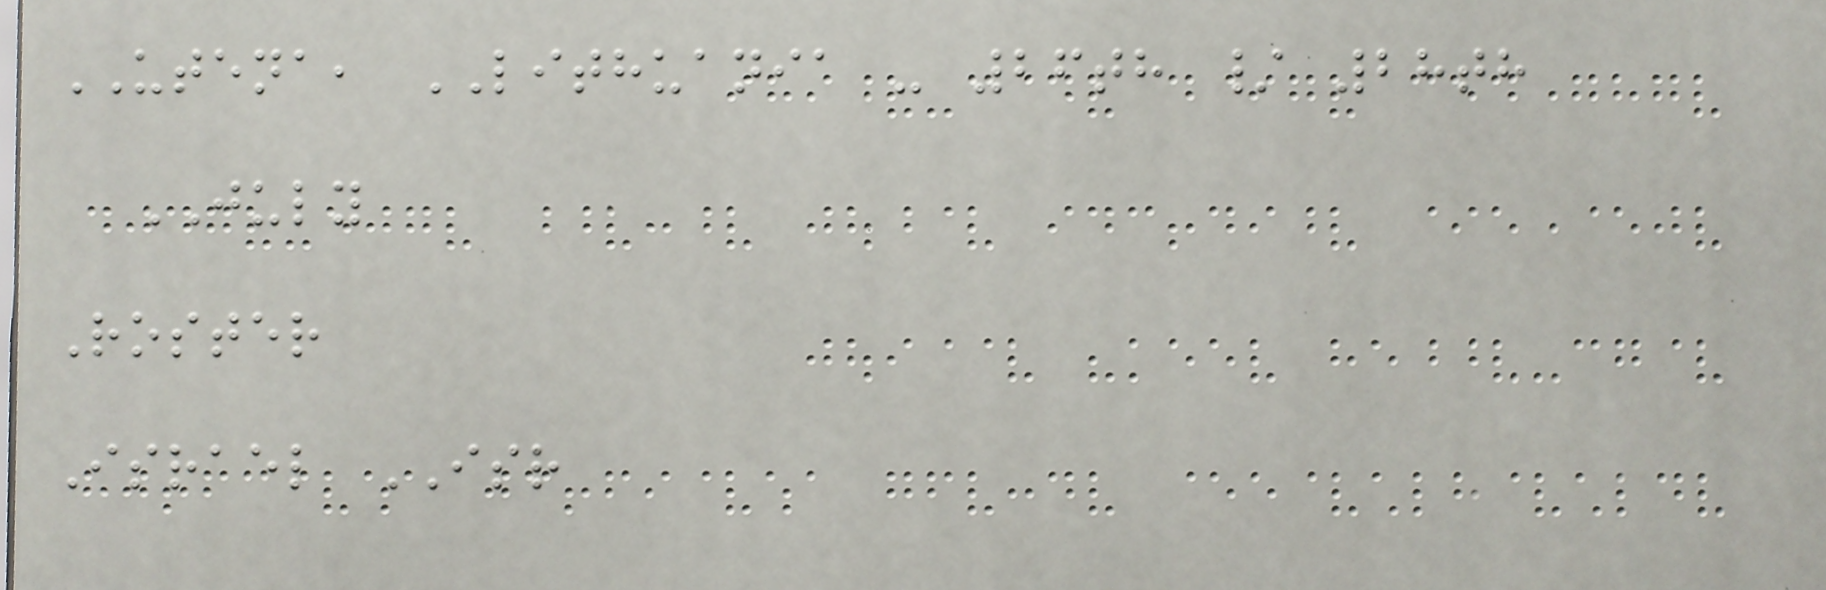UTENA, LITHUANIA - 26th / 28th
JULY
Roster
Israel ISR
